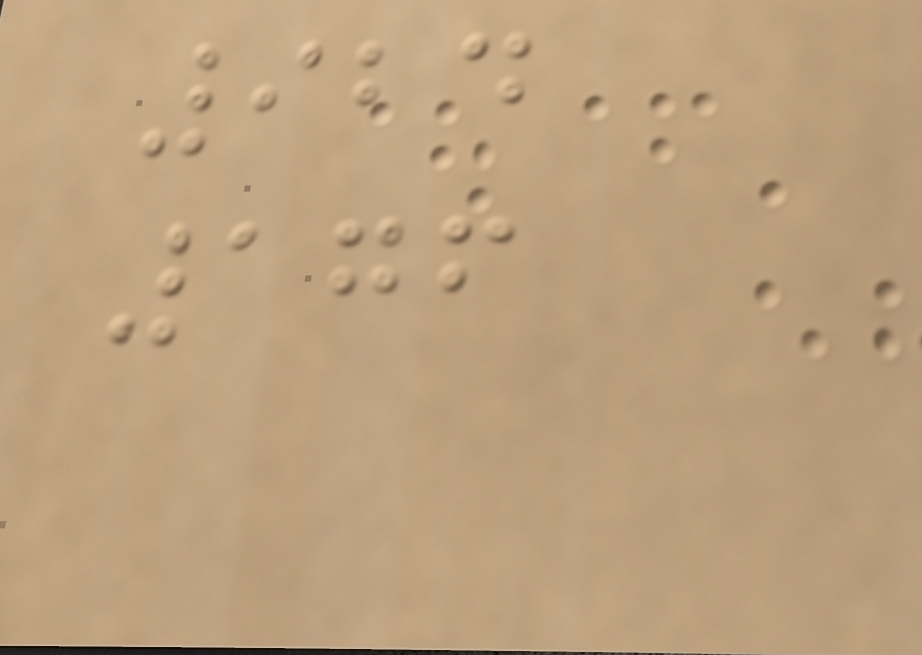924
176
